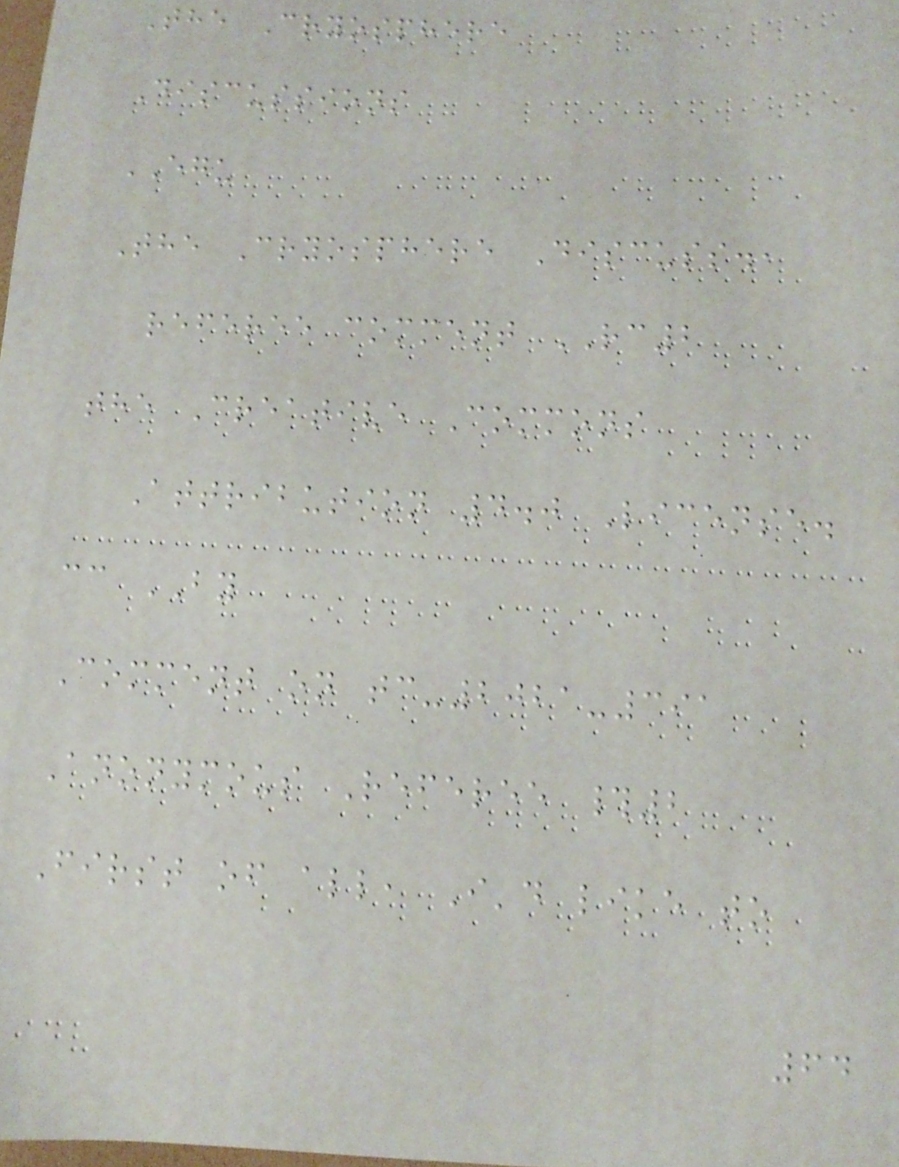The Cryosphere
Discussions
EGU
The Cryosphere Discuss.,
referee comment RC2
the Creative Commons
Attribution 4.0 License.
cc BY
Comment on tc-2021-391
Anonymous Referee #2
First of all, I'd like to
64
